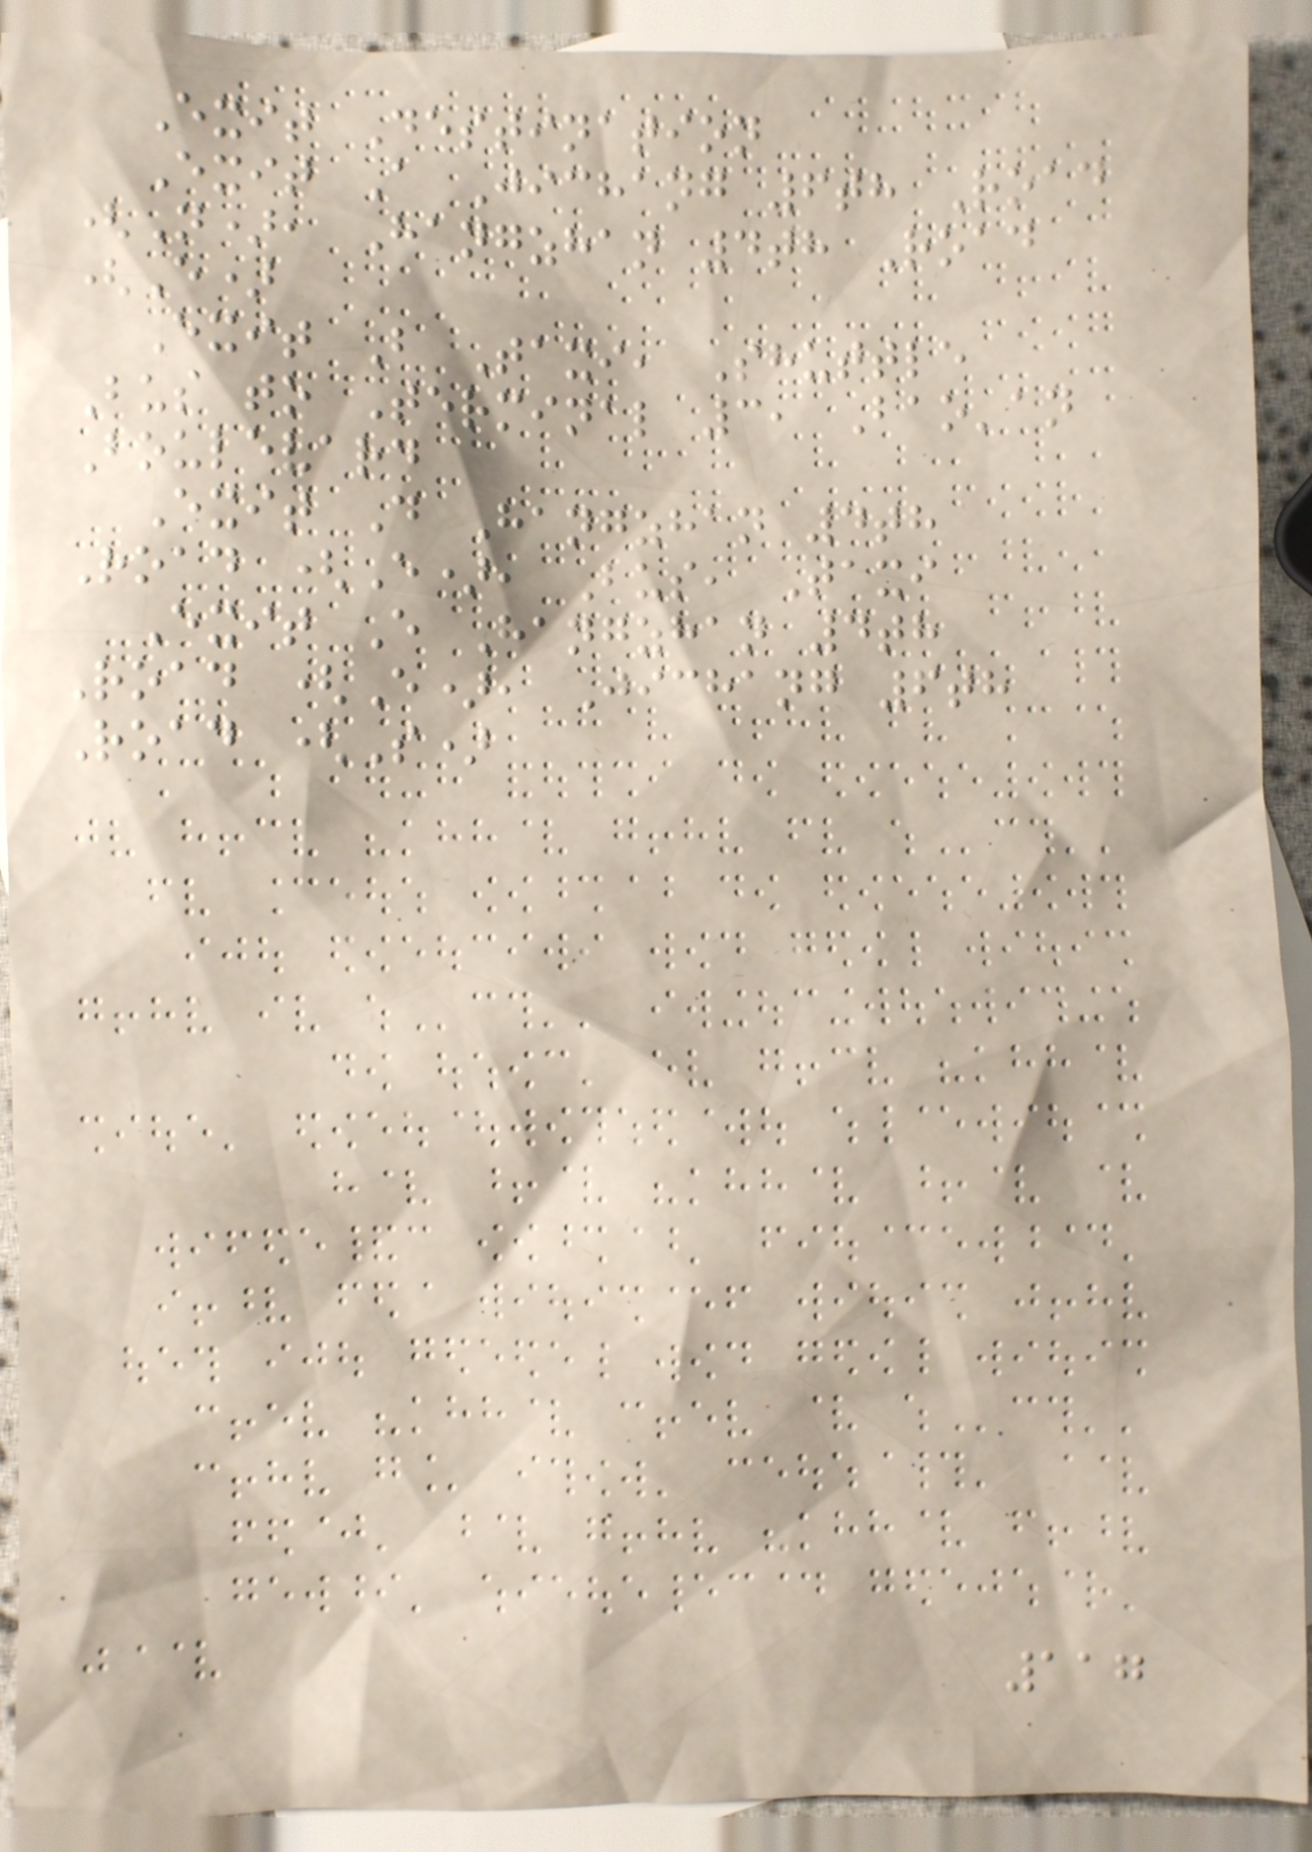Exit Destination
Exit A Jichang 6th Road
(N), Hangzhan 4th Road
(E)
Exit B Taxi, Shuttle
Bus to Terminal 3, Bao'an
Boulevard
Exit D Hangzhan 4th
Road (E), Bus, Taxi
Exit E Hangzhan 4th
Road (E), Jichang 6th
Road (S)
117
